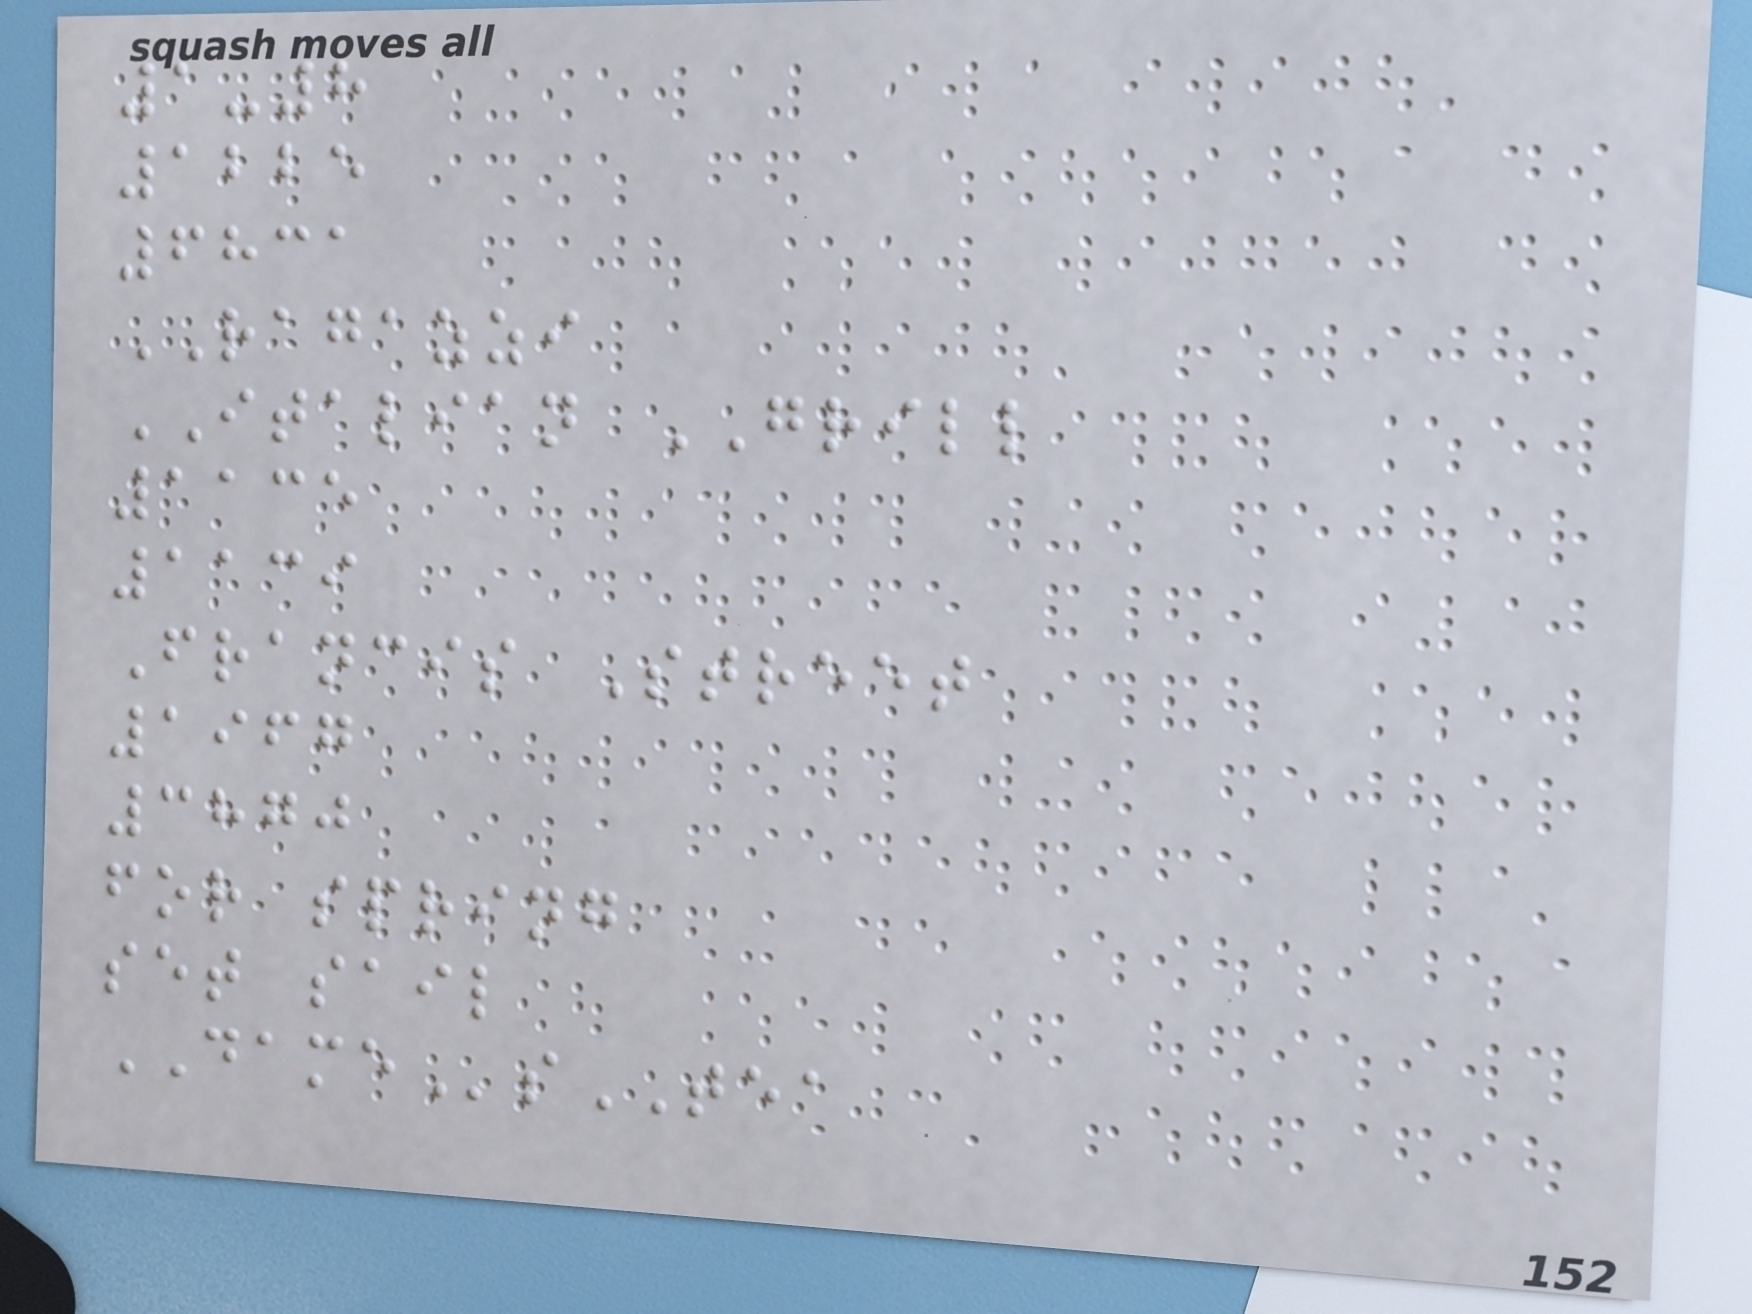1-8
1225
6831
RAGAZZI
ITALIAN GRILL
1135
1139
Francis Street
1967
3870
for spring
set sail
DAMEsTEA
